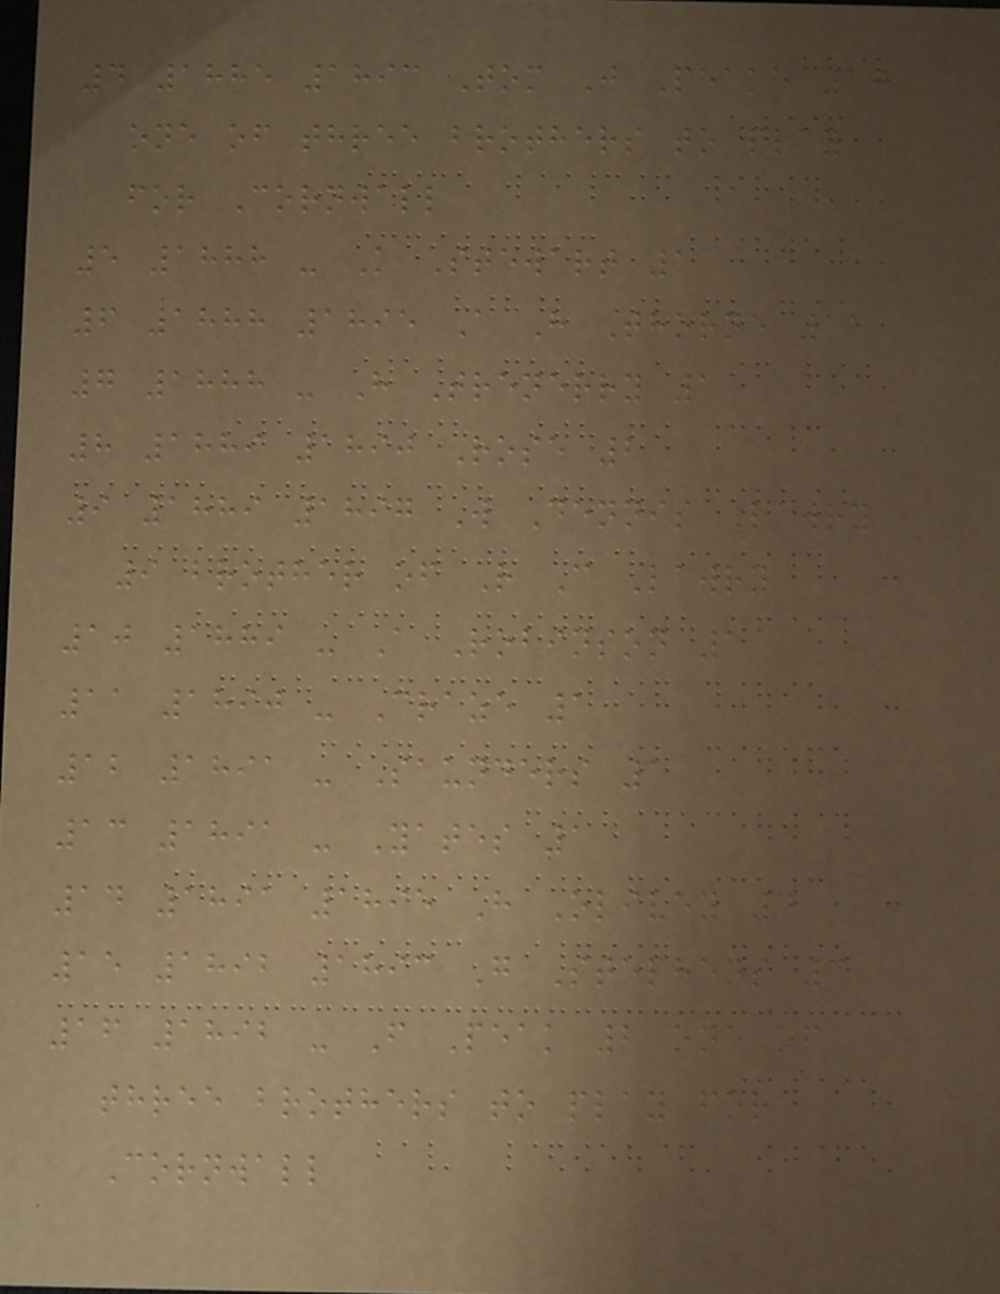4 1885 1893 Tom J Peake 10
one of three brothers to play
for Cornwall
5 1888 - K Stewart 1
6 1888 1895 A H Thorne 11
7 1888 - H Trenerry 1
8 1889 1890 Rose 2
9 1889 1897 W Dennis Lawry
9 brother of R C Lawry
10 1889 - A Robinson 1
11 1890 - Craze 1
12 1891 - Saunders 1
13 1891 - Yates 1
14 1891 1895 H Olivey 4
15 1892 1893 G Stephens 3
16 1892 - F Peak 2 one of
three brothers to play for
Cornwall
